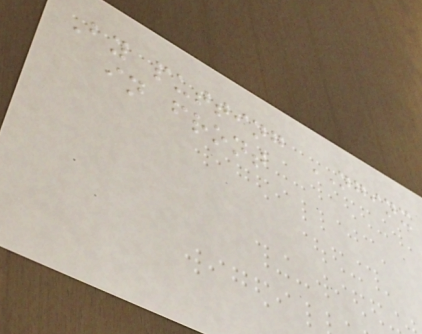By putting NGINX
in front
